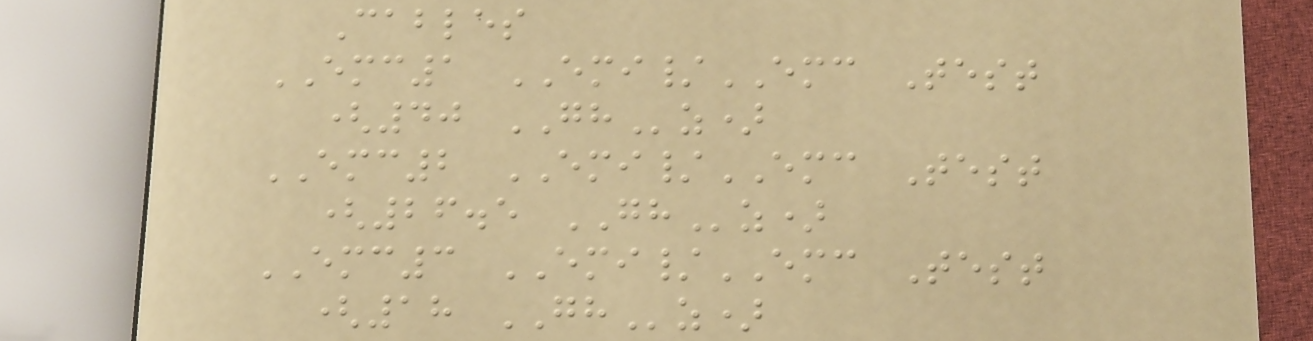Cables
EMC1 EMI/EMC Test
(40 GHz)
EMC2 EMI/EMC Test
(26.5 GHz)
EMC3 EMI/EMC Test
(18 GHz)
